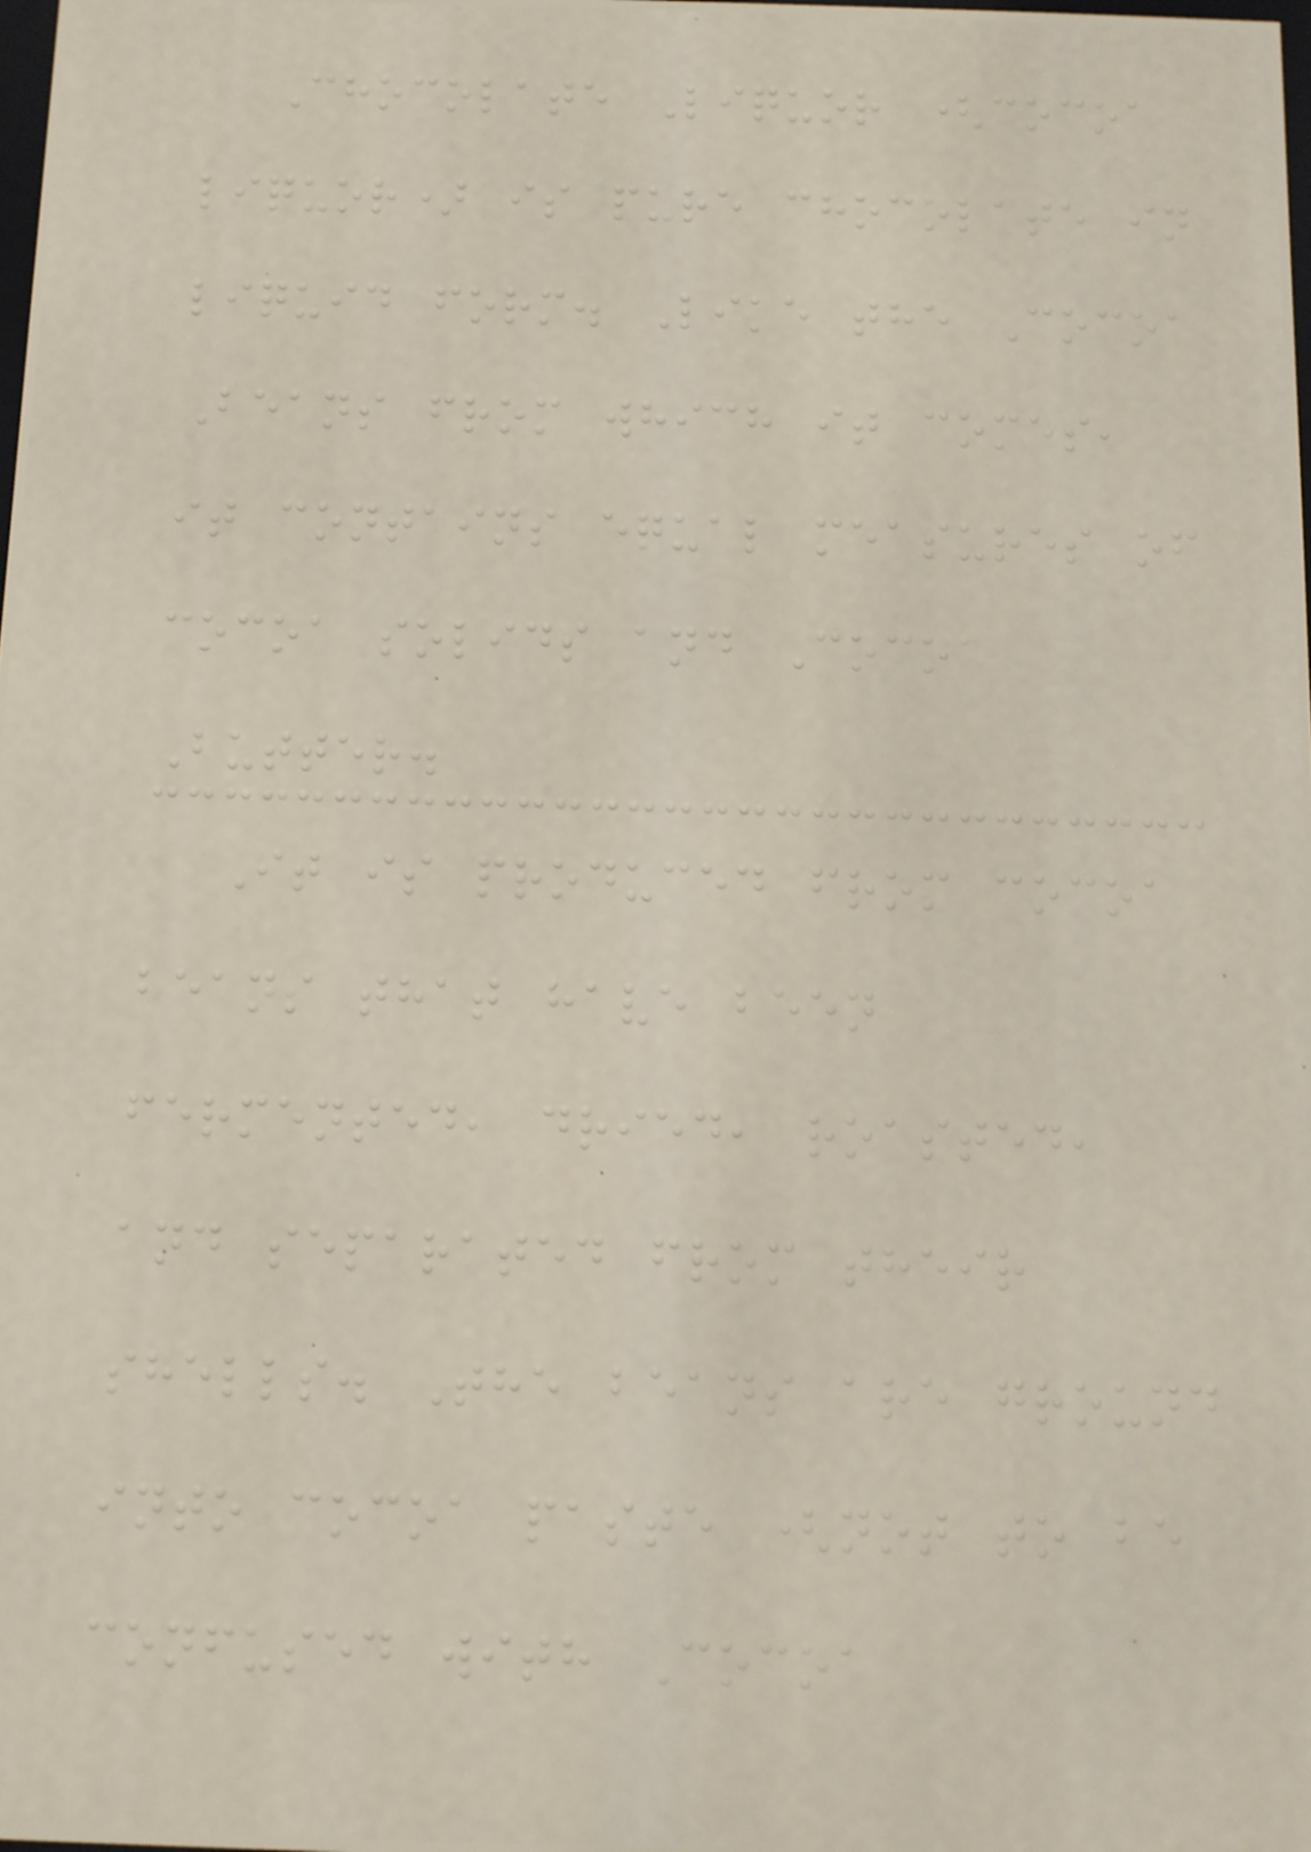Chocolate Liquor (cocoa
liquor) is pure chocolate in
liquid form. Like the Cocoa
Beans from which it comes,
it contains equal measures of
cocoa solids and Cocoa
Butter.
It is produced from cocoa
beans that have been
fermented, dried, roasted,
and separated from their
shells. The beans are ground
into cocoa paste (not to be
confused with Cocoa
